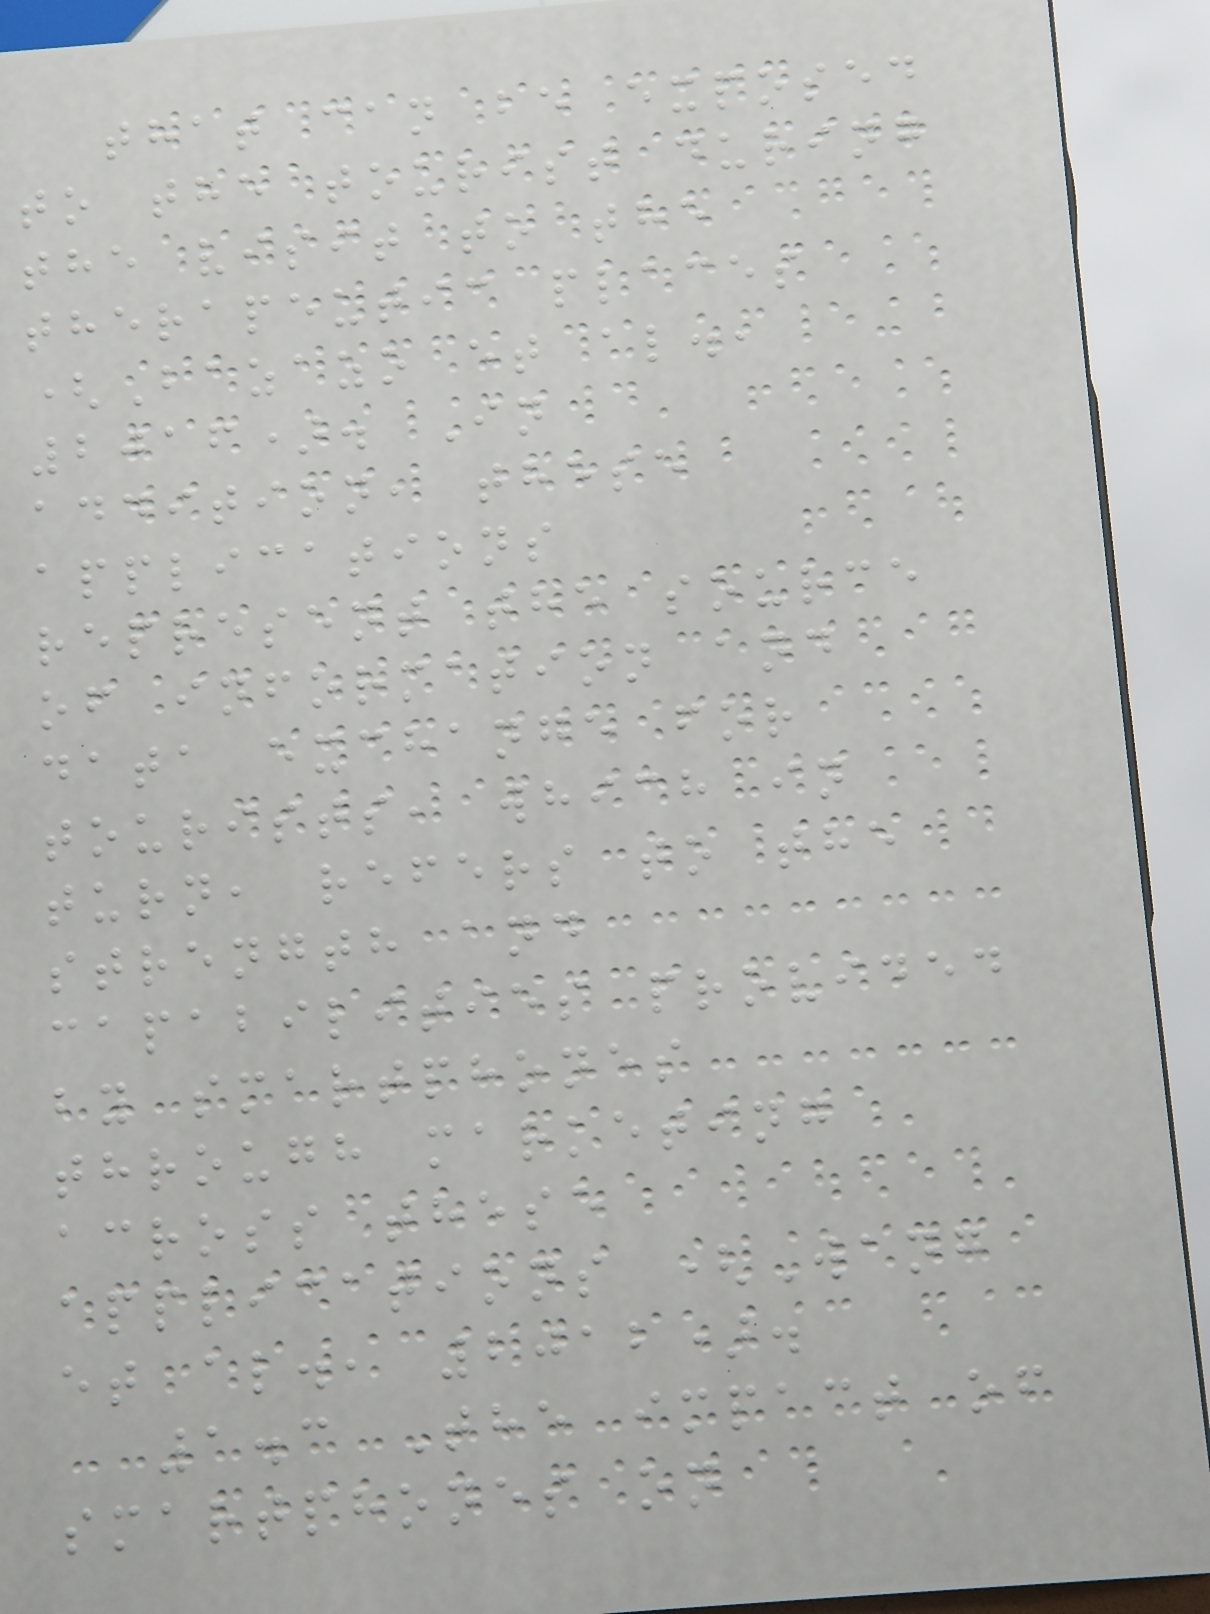that can be exposed
to the tourist during
the visit to the
therapeutic places
(Bazazo et al.,
2016). In
addition, these
applications
represent the source
of information and
data exchange for
tourists, which in
turn, refers to the
strength and
capabilities provided
by smartphones
through marketing
across these
applications (Wang
et al., 2012).
1.3 The impact of
smartphones on
